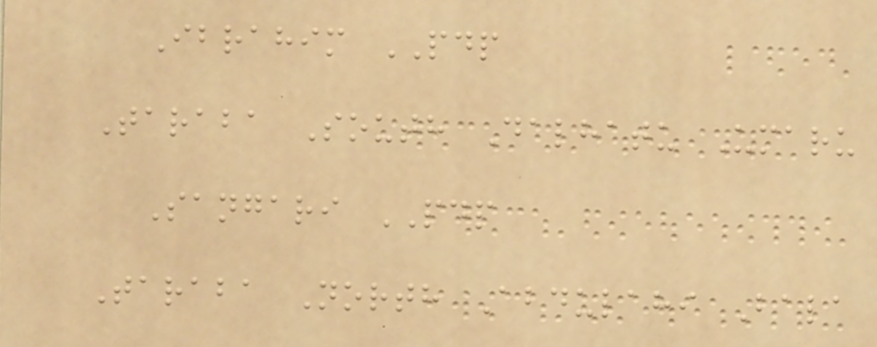Ibrahim PDP
Taraba South Dalhatu Umaru
Sangari PDP
Taraba North Abdulahi Bala
